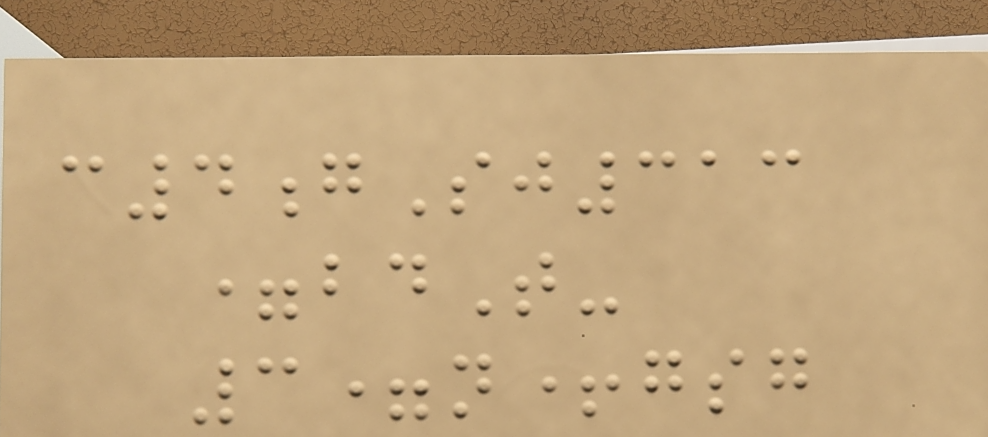c4gSj313
=bdT-
3=n+gsg
